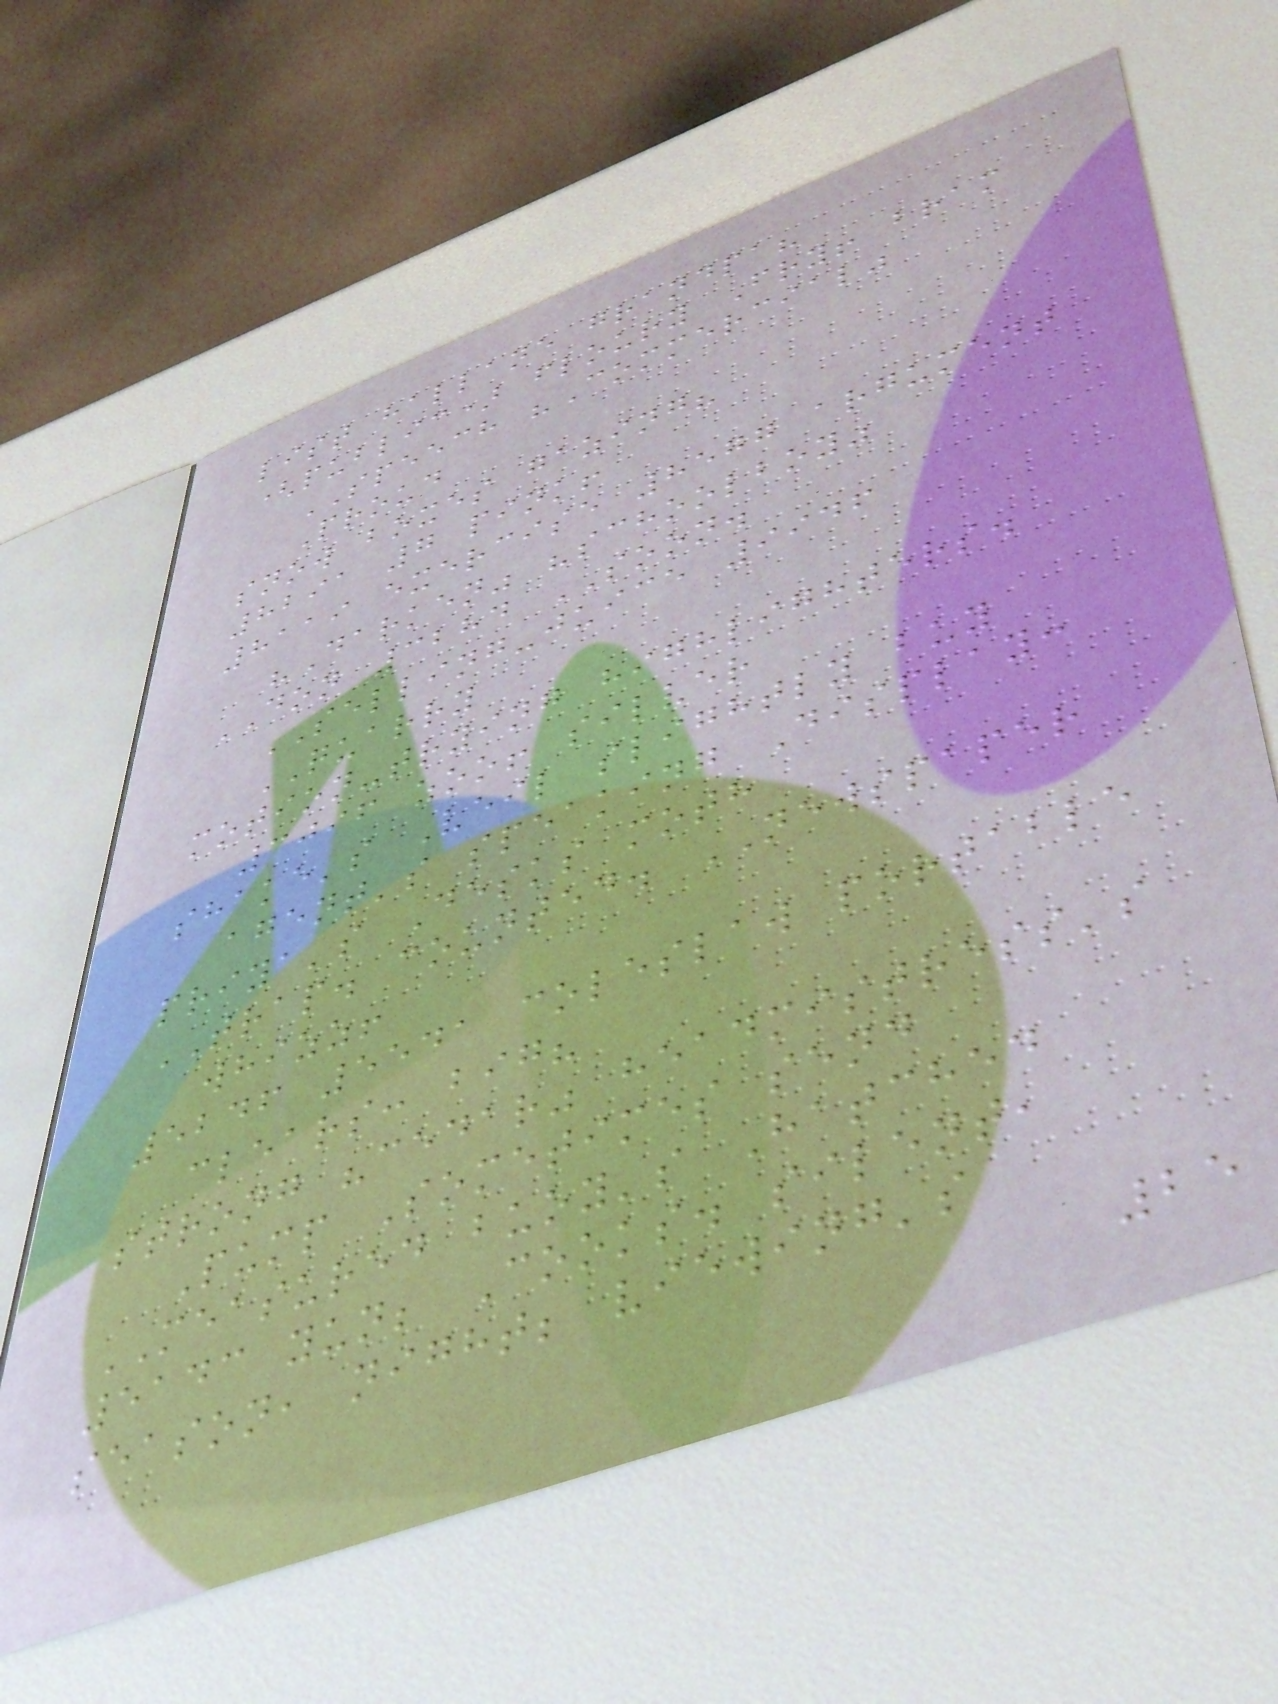list hallane grandpa?
(public) floury Fry! bram
SPEECH "Commercial"
Proud
snow boxes gazing?
8291 7 pink!
8119 exercise 8577 argument
"Darken" "schoolboy"
DON 3284 SOON.
SELLING-juice 9946
QUARRY
motion-trying highlighters.
3096 zoo! silver
shake's Veil slightly buy
agent's speaking Display:
priya's Desks moth
TRAP. counted. NEWSPAPER
whizz!
5246 5541 coleslaw portable
clears: big?
strong "cedar" headmistress's
Pump Sometimes send
MEASURED buoy's Hatched
5143 yun; Cooks. silent,
season, night; viewing's
25
